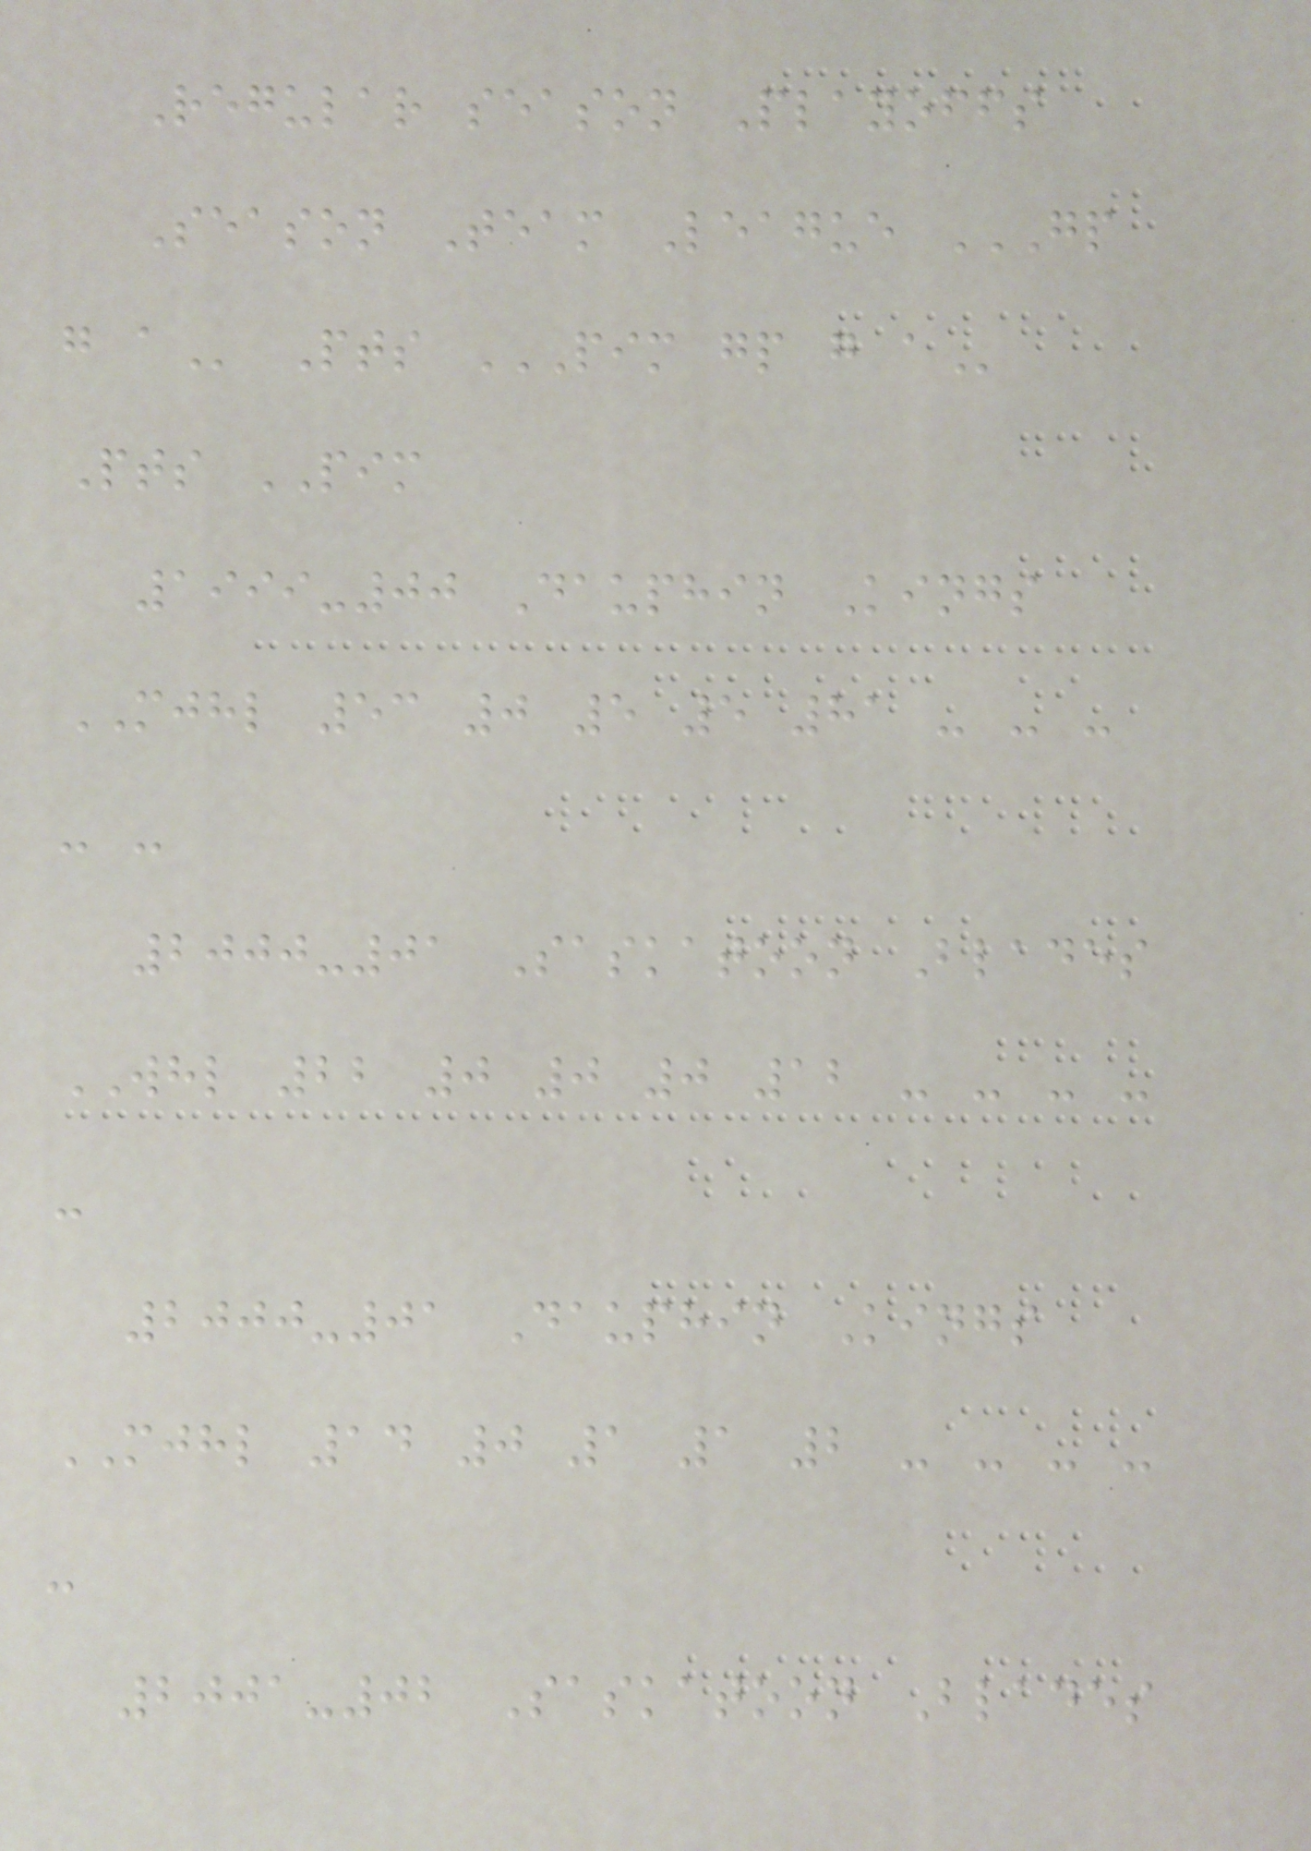Regular season Playoffs
Season Team League GP
G A Pts PIM GP G A
Pts PIM
1999-00 Dauphin Kings
MJHL 53 0 5 5 81 - - -
- -
2000-01 Saskatoon Blades
WHL 22 0 0 0 12 - - - -
-
2000-01 Dauphin Kings
MJHL 14 0 1 1 2 - - - -
-
2001-02 Saskatoon Blades
